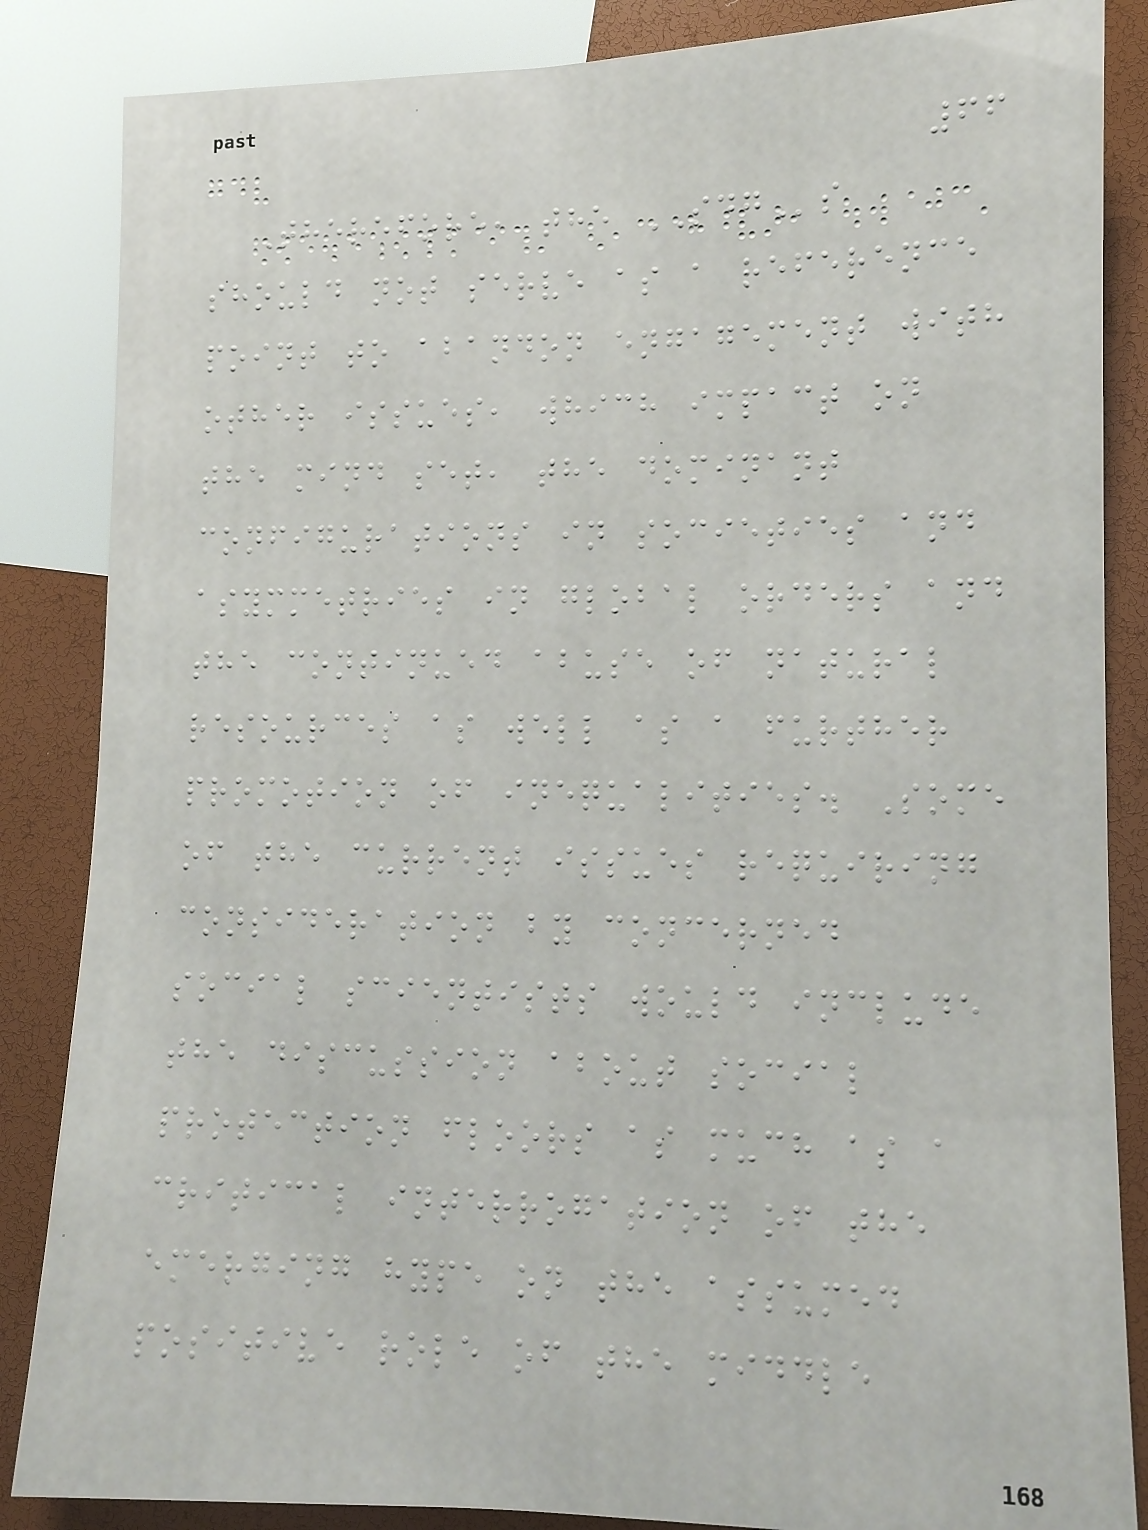66
Therefore, the SDGs
should not serve as a reference
point to abandon engagement with
other issues, which impact on
the mind set, the dominant
configurations in societies and
asymmetries in global orders and
the continued abuse of natural
resources as well as a further
promotion of inequalities. Some
of the current issues requiring
consideration by concerned
social scientists would include
the discussion about social
protection floors as much as a
critical interrogation of the
emerging hype on the assumed
positive role of the middle
